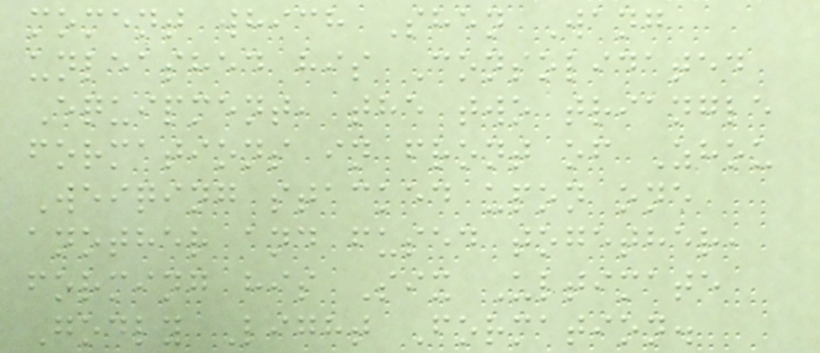moment which Shen Wang
unleashed his Consolidated
Equipment, the two triangle
formations in front of Zhou
Weiqing stacked upon one
another and fused together,
forming his Six Ultimate
Godly Light Formation.
